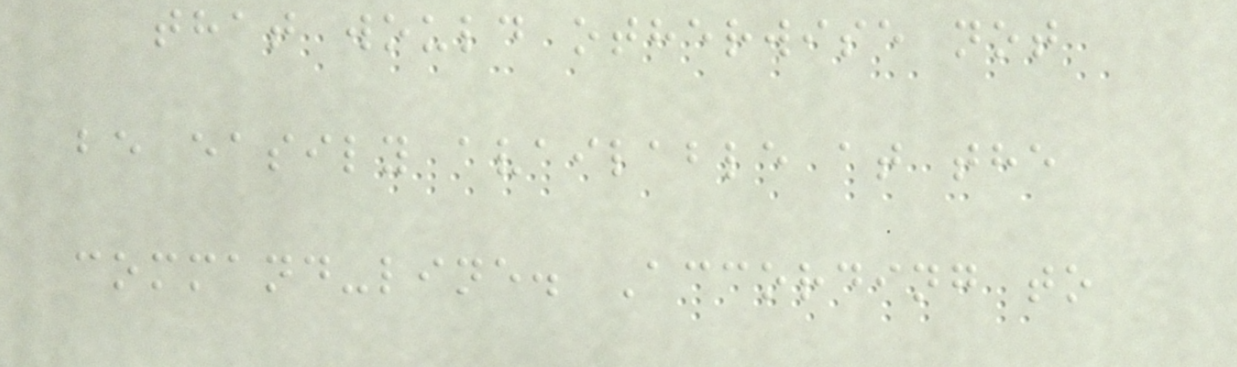that would otherwise not
be easily available at the
command-line. According to
